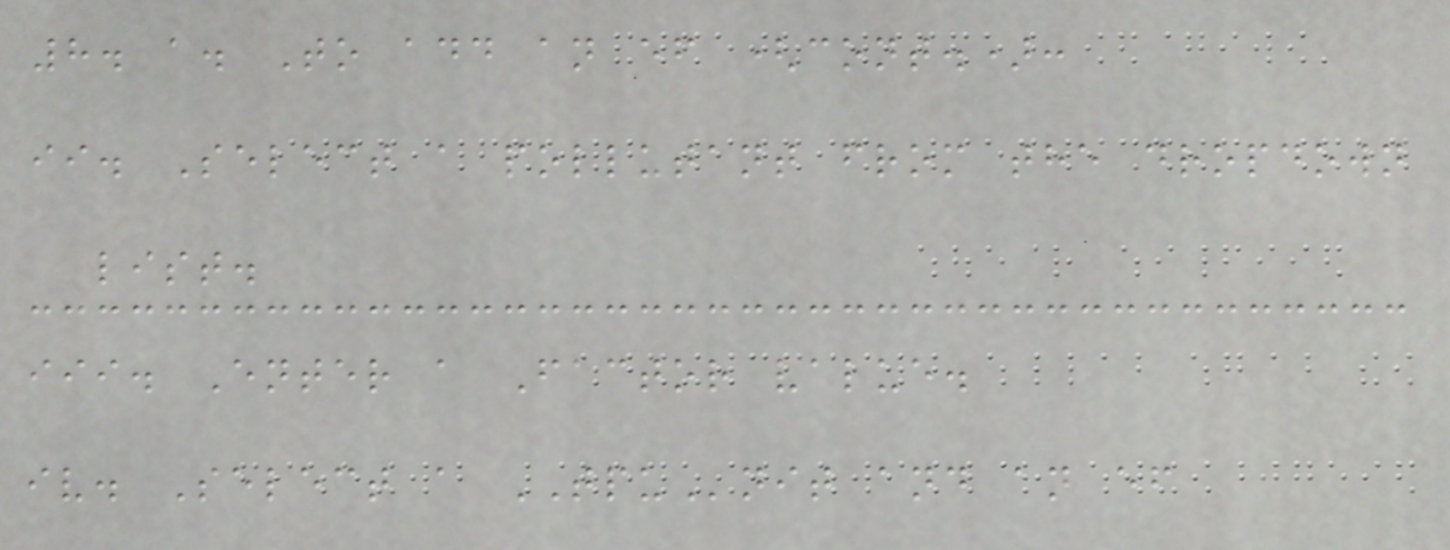8. a. To add an ef (cont.):
ii. Select a pollutant from the dropdown
list.
iii. Enter a Factor value.
iv. Select a TPUnit and an ef
